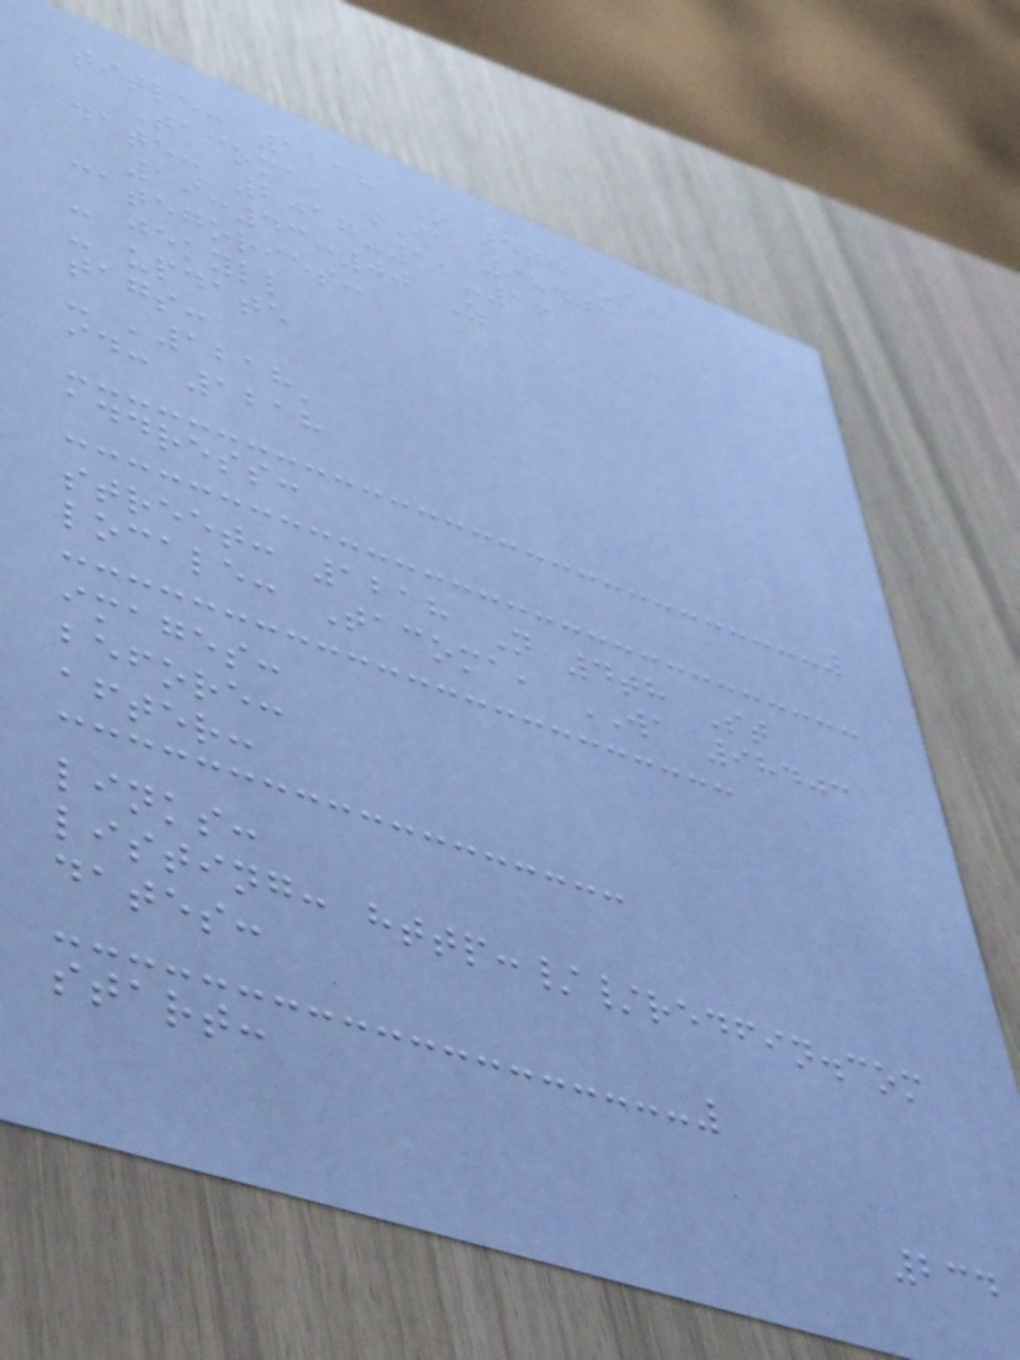title: 1218 N 4th St,
Tacoma, WA 98403
date: 2017-11-16
19:43:00 Z
categories:
- jekyll
- update
tags:
- '1218'
id: 1218
address:
street: 1218 N 4th St
locale: Tacoma, WA 98403
images:
before:
after:
links:
listing: http://redfin.com
dates:
start:
234
